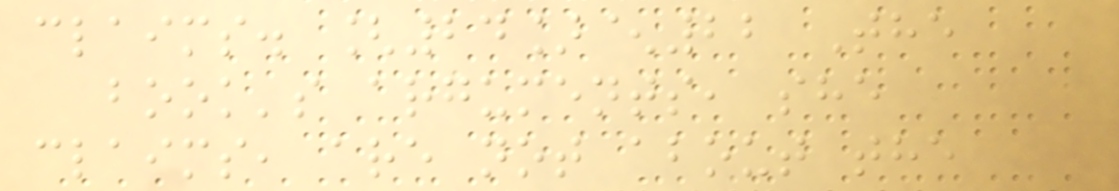claims. [24]^22 The
book's arguments, she
claims, are not about the
